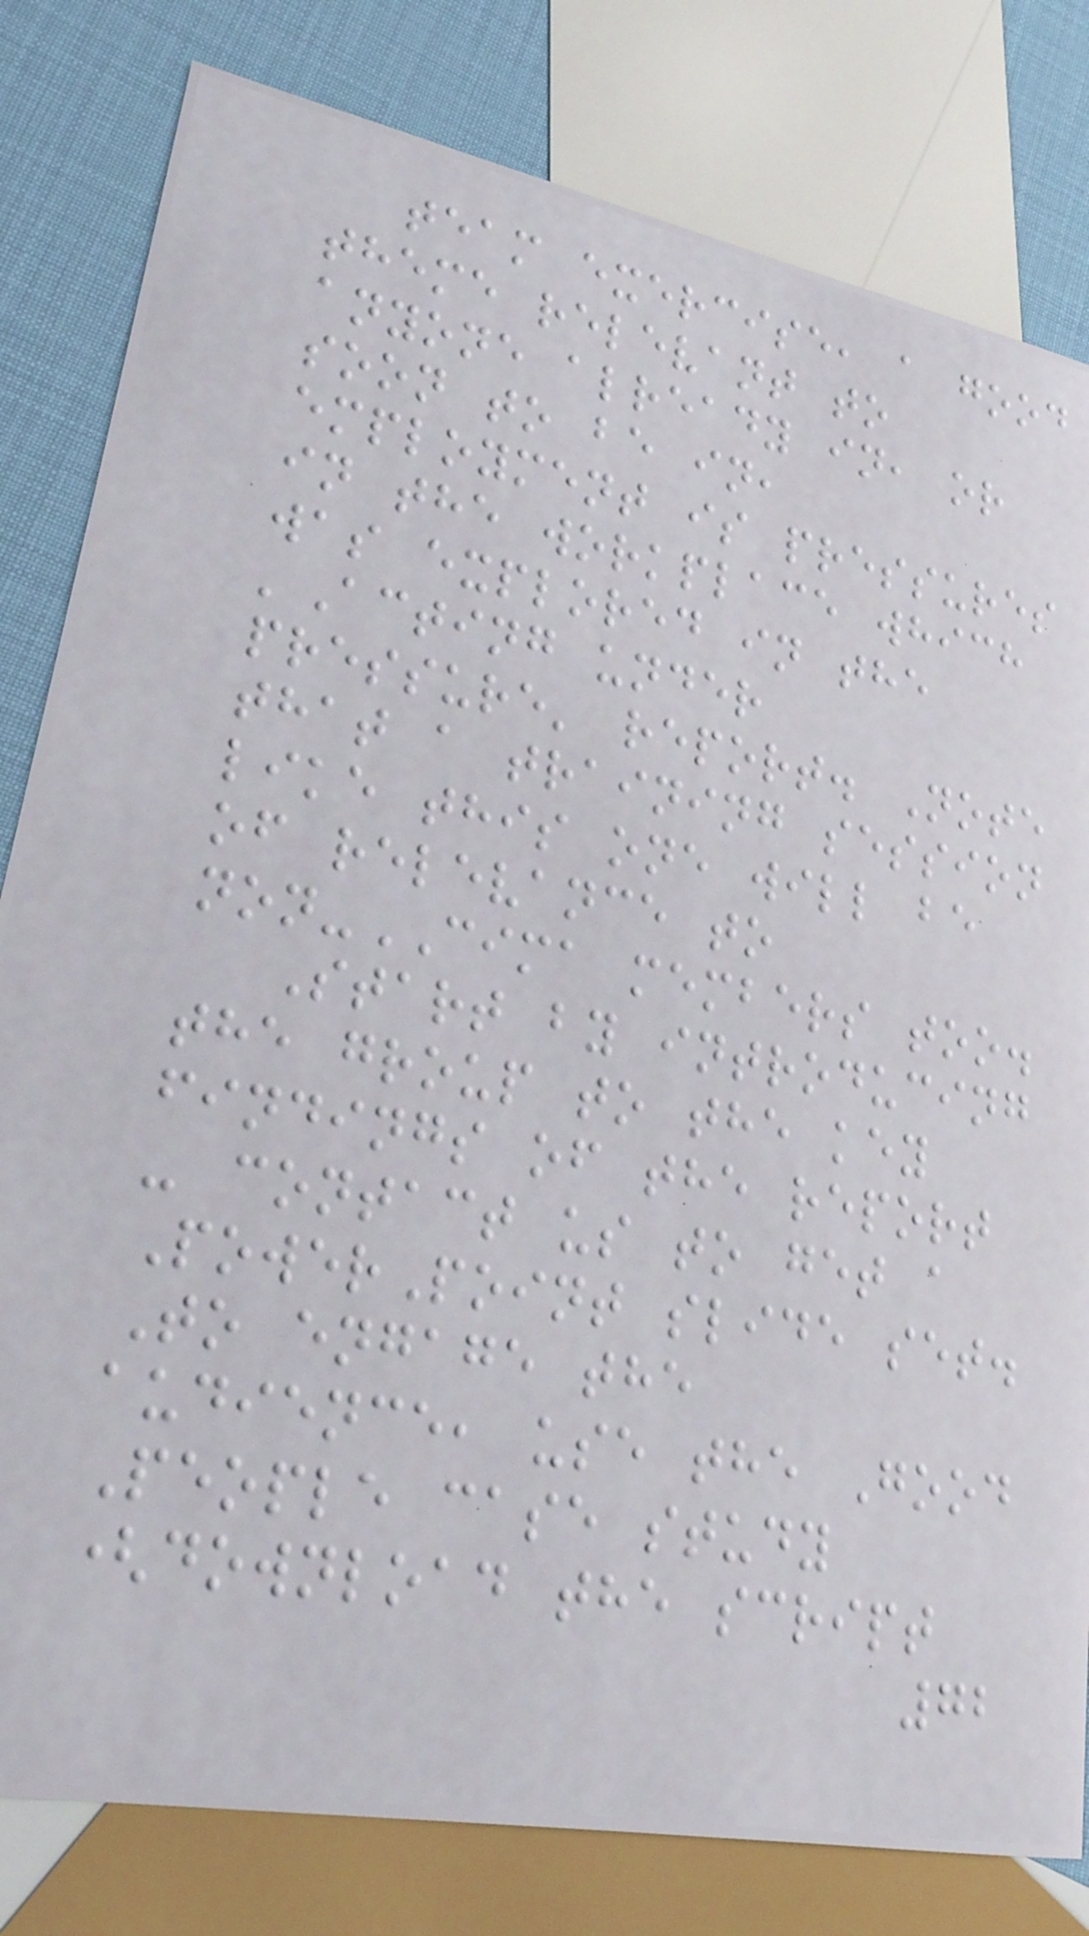team exercise, a good
theme relevant to
anyone already in, or
soon to be in,
employment is pressures
in the workplace which
was explored in the
'Acting under
pressure' report. Note
that a training session
like this one will be
of relevance to
non-CIMA members too.
Start by introducing
the group to the key
findings of the report
- contact us to get a
PowerPoint slide set.
To engage the
audience, use the Good
People case study
(download the script
72
